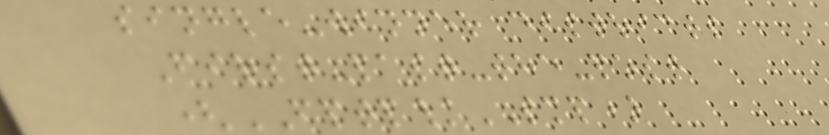single-winner districts
First-past-the-post
(FPTP/SMP)
